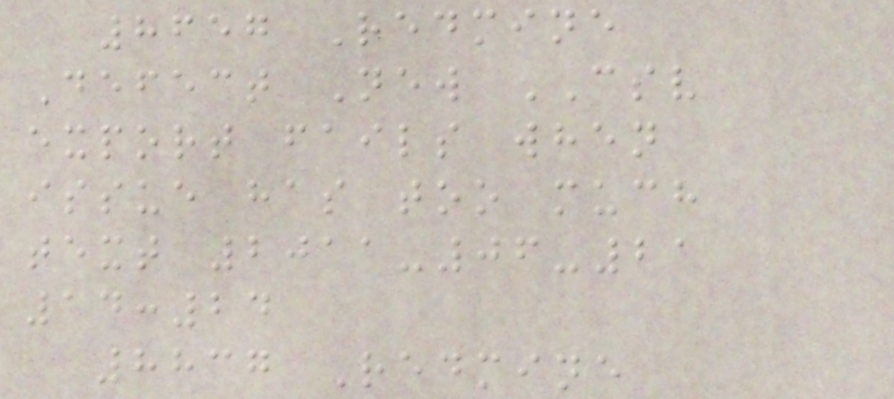8657 Redmine
Defect New CSV
export fails when
issue has too much
text 2011-06-21
14:24
8837 Redmine
